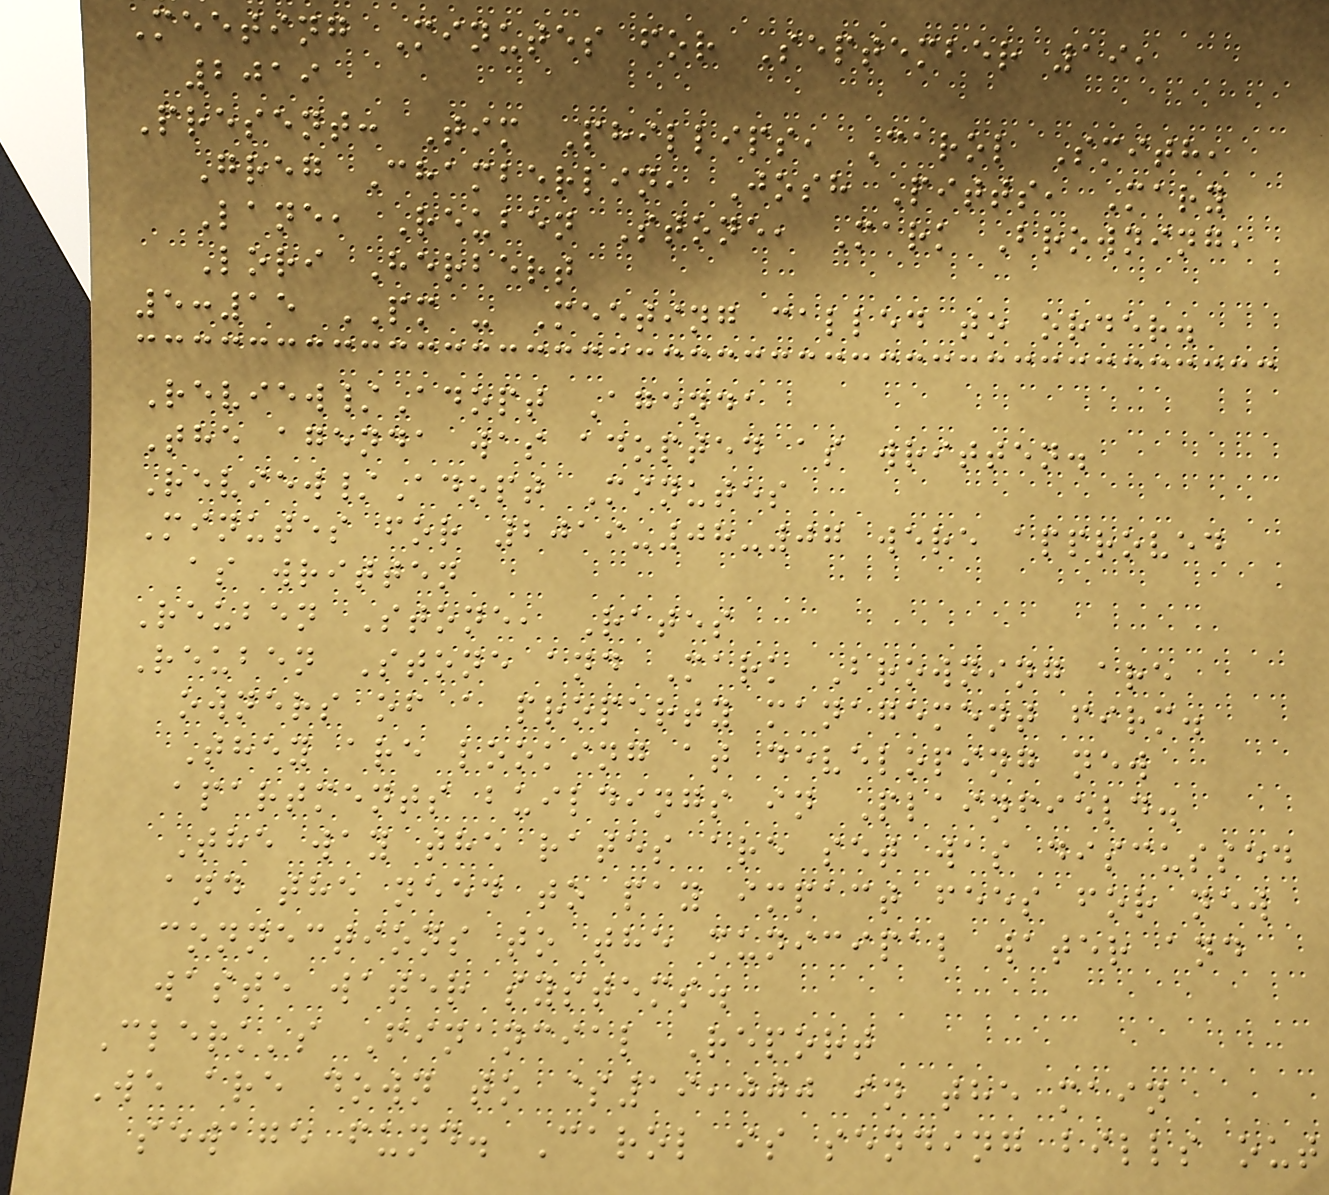Meeting Minutes for September 19,
2019
Present: Tim Phillips, Carol Smith,
Greg Chamberlin, Josh Pitts, Mary
Lane, Reuben Stone, Mark Browning,
Lori Herbert
5:15 PM - Meeting called to order.
Review/Adopt Agenda
The agenda was adopted as written.
Review/Adopt Minutes
Minutes for 2019-08-07 were approved
as written
Reuben Stone, Rates
Reuben Stone and Mark Browning are
owners of a property management firm.
They are looking at developing new
apartments buildings in Plainfield.
The way the rates are set was discussed
and the need to pay impact fees for new
connections to the municipal water and
waste water systems.
Clerk's Financial Report
We are down to $19,000 in the main
sewage fund. Carol is sending bills out
